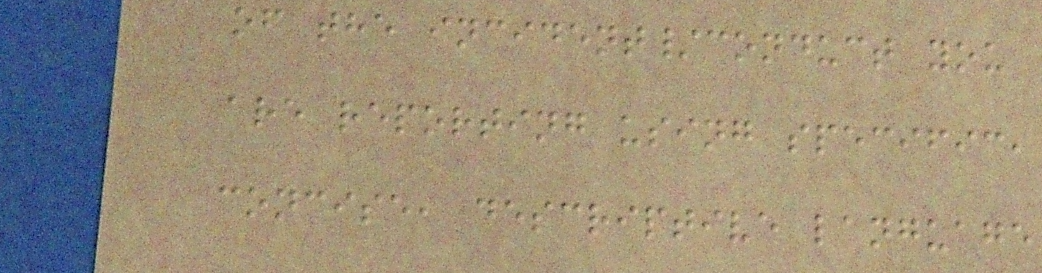of the incident/conduct you
are reporting using specific,
concise, descriptive language
